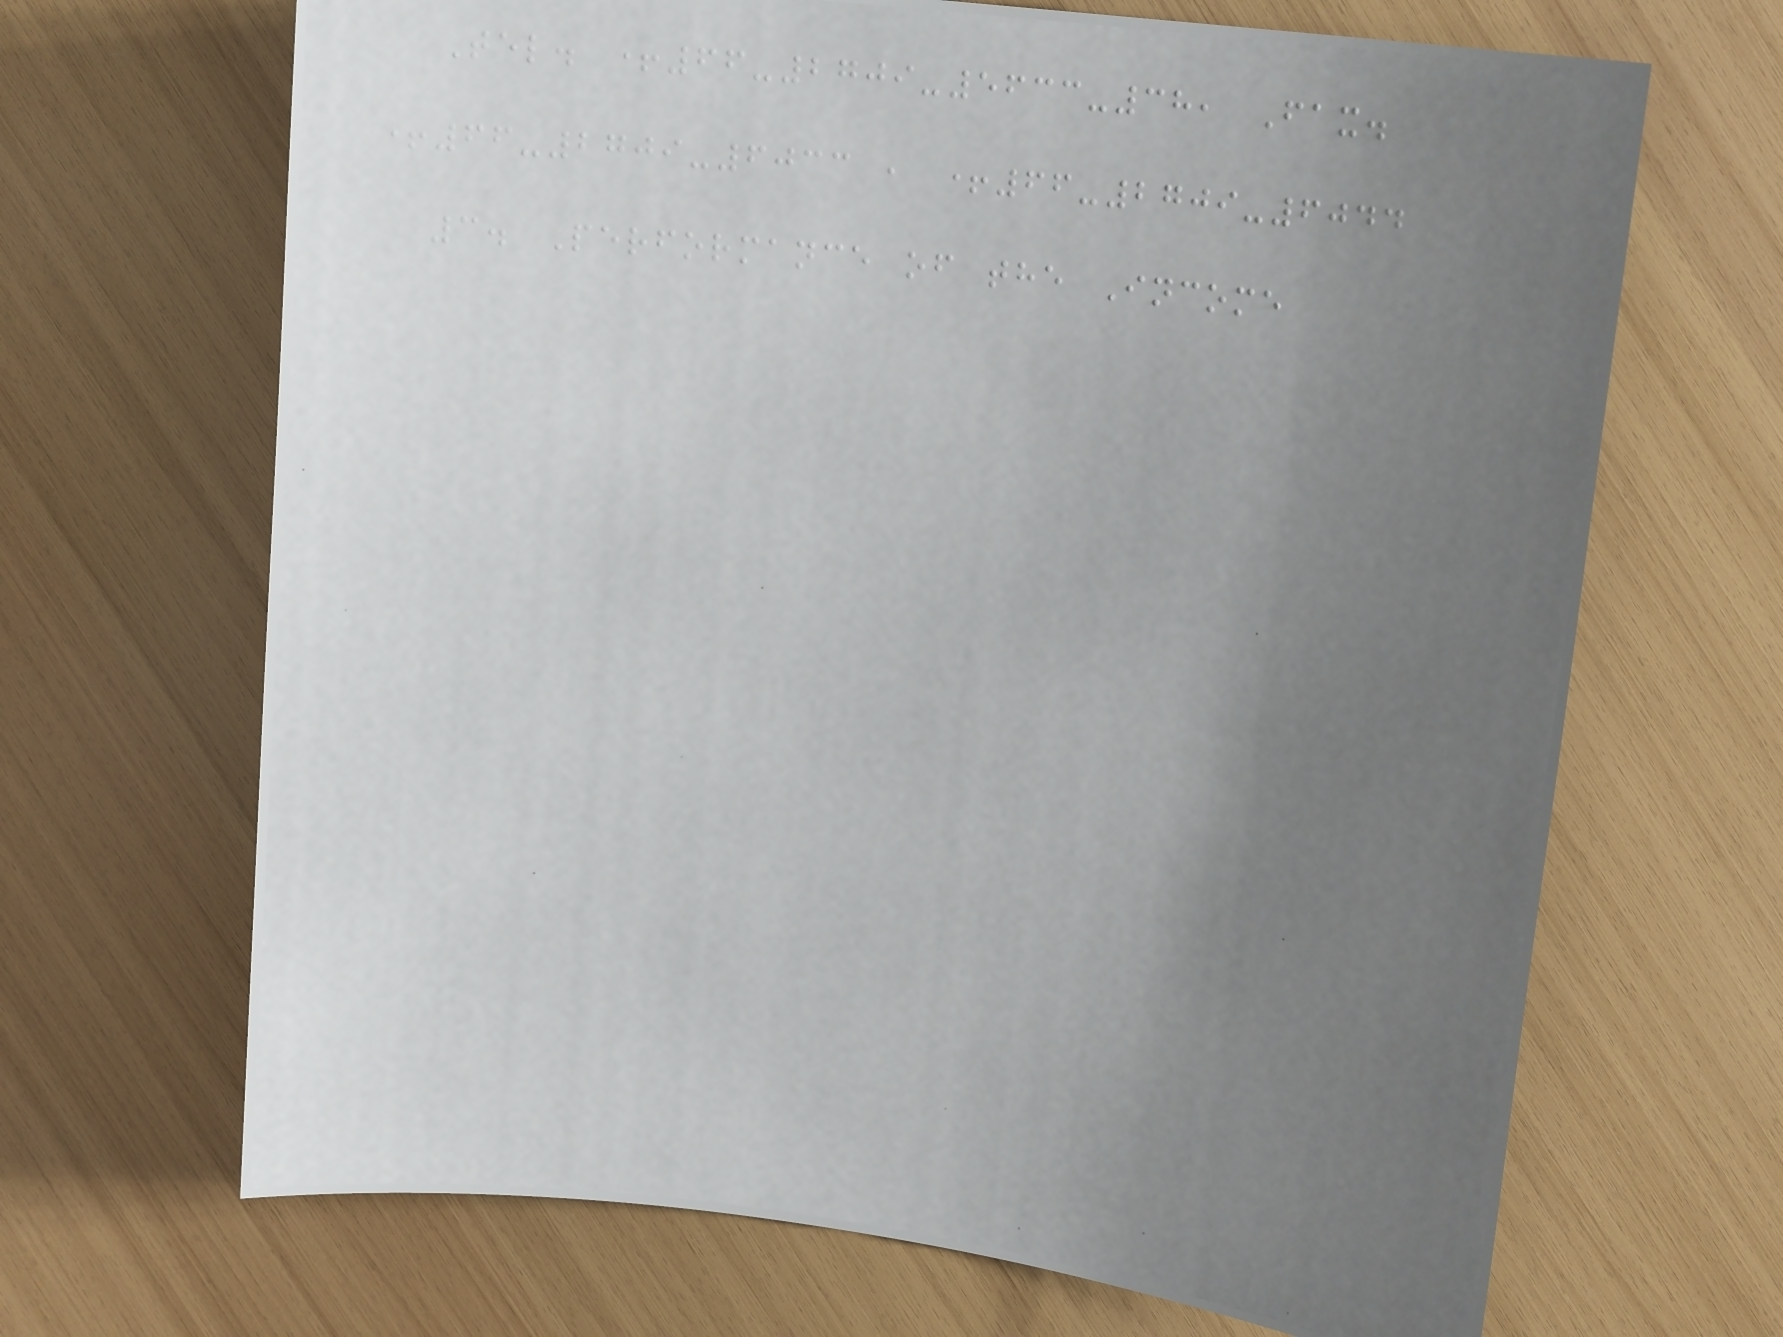Tel. +66-2709-5633-38, Fax.
+66-2709-6033 , +66-2709-6044
3. Performance of the Income
